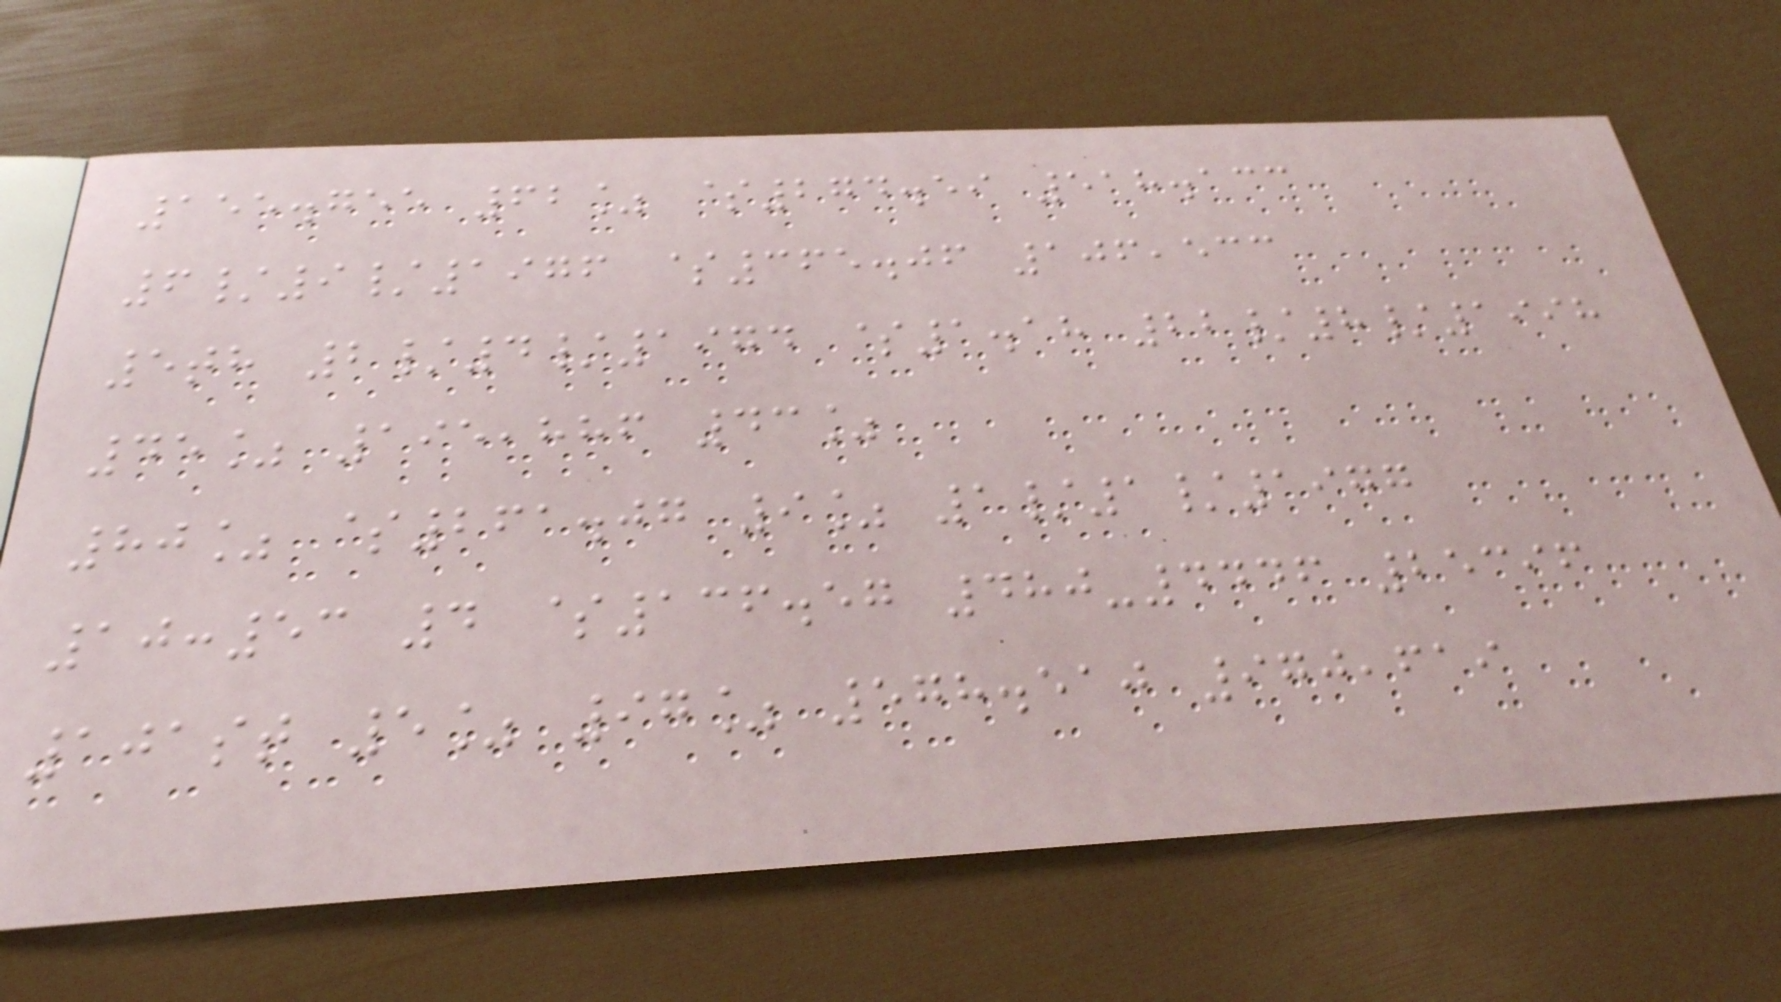155.755 62% $274.59 518.133
6/9/1976 $365.06 106,533
5th 2/4/1974 $1.18 22/8/1998
45% 195,886 43%
80% $261.07 9% 1/1/1977
10:53 4 $136.57 480-4446 25396
101st 5% 97% 578.510 970,619
